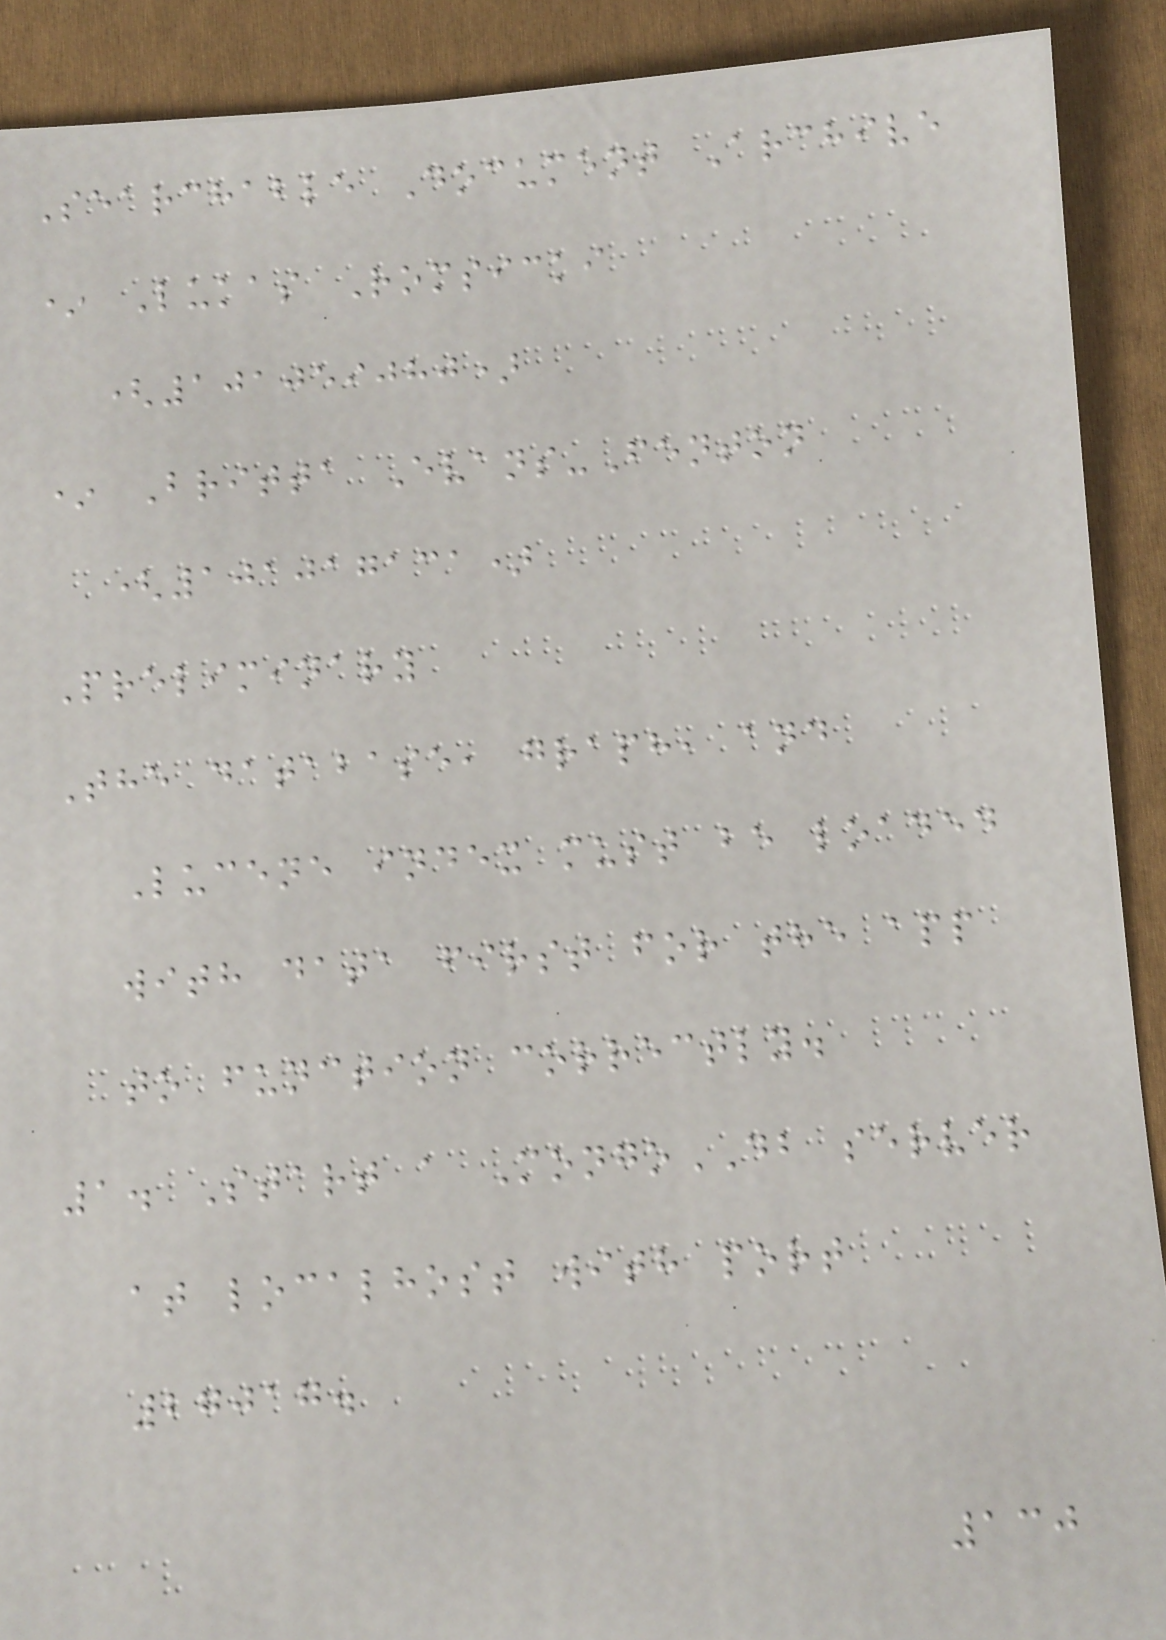Searchable Document Archive
* Lukas Romsicki
(101059080)
* Britta Evans-Fenton
(101017131)
Preliminary
The database, graph, and
Lucene index must be loaded
with data first for the app
to function correctly.
1. Start a MongoDB server
at localhost with port
27017.
130
